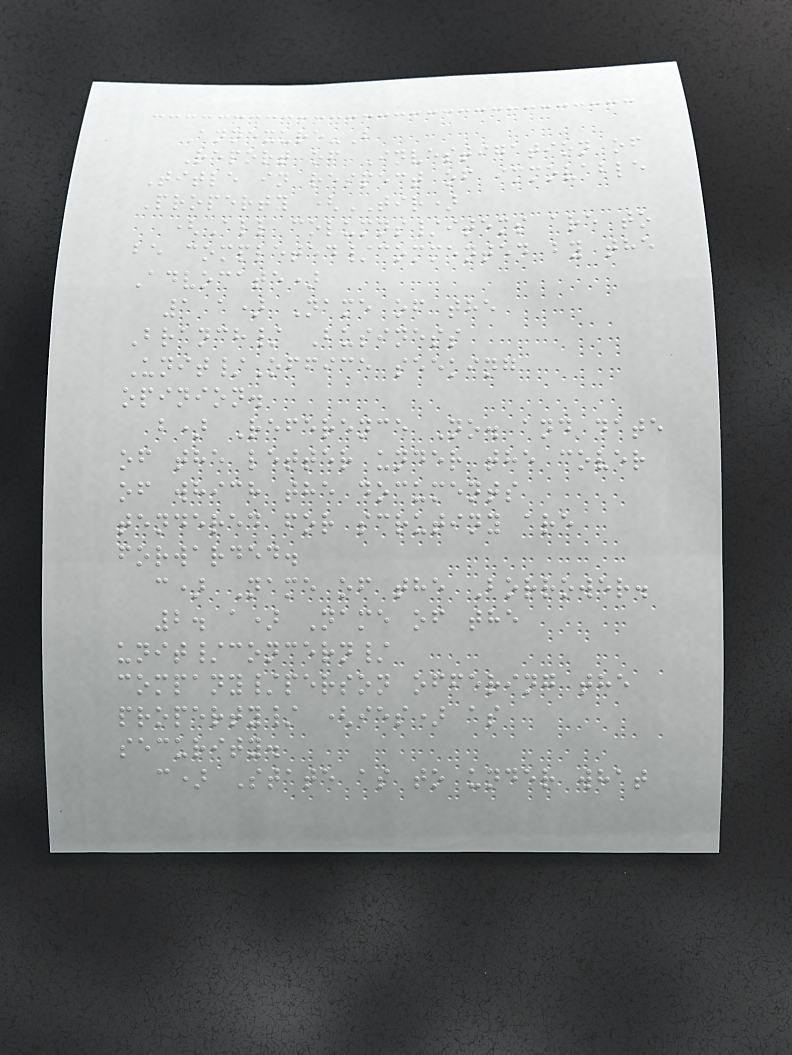Annexure-B
Report of Investigation of
Title in respect of immovable
Property (TIR)
(All columns/items are to
be completed/commented by the
Advocate)
1 a) Name of the
Branch/ Business
Unit/Office seeking
opinion.
b) Reference No. and date
of the letter under the cover
of which the documents
tendered for scrutiny are
forwarded.
c) Name of the Borrower.
2. a) Name of the
unit/concern/
company/person offering the
property/ (ies) as
security.
c) State as to under what
